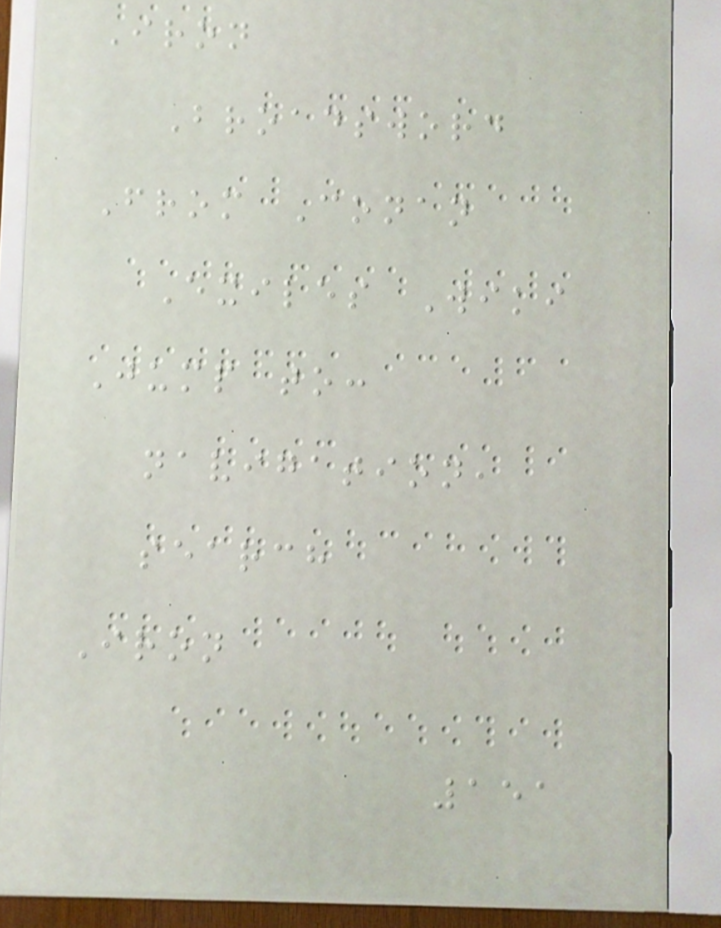Iron
Broadsword
From Conan
Exiles Wiki
Jump to:
navigation,
search
Iron
151
